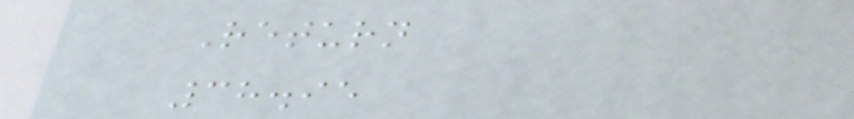Return
38.95
